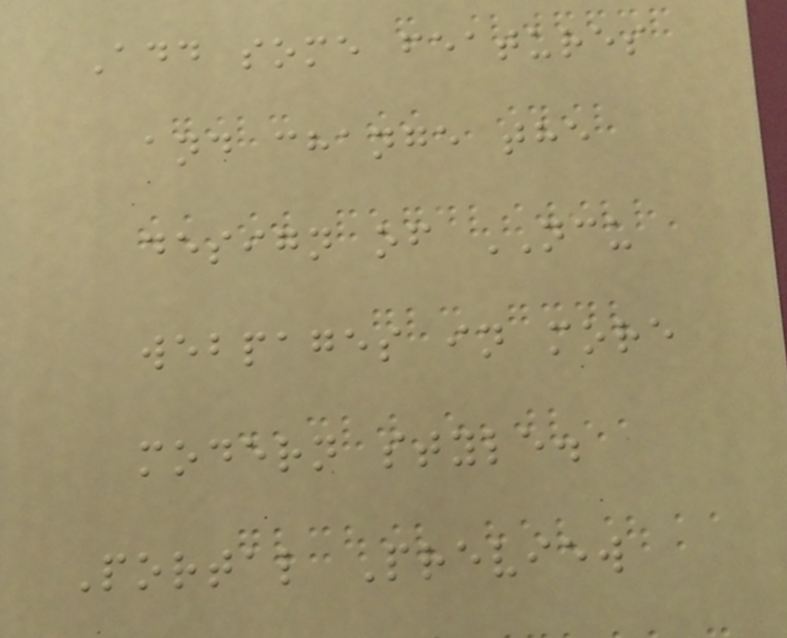Add some features
and change the
design of NCU
webpages in more
modern style.
Portal Preview
